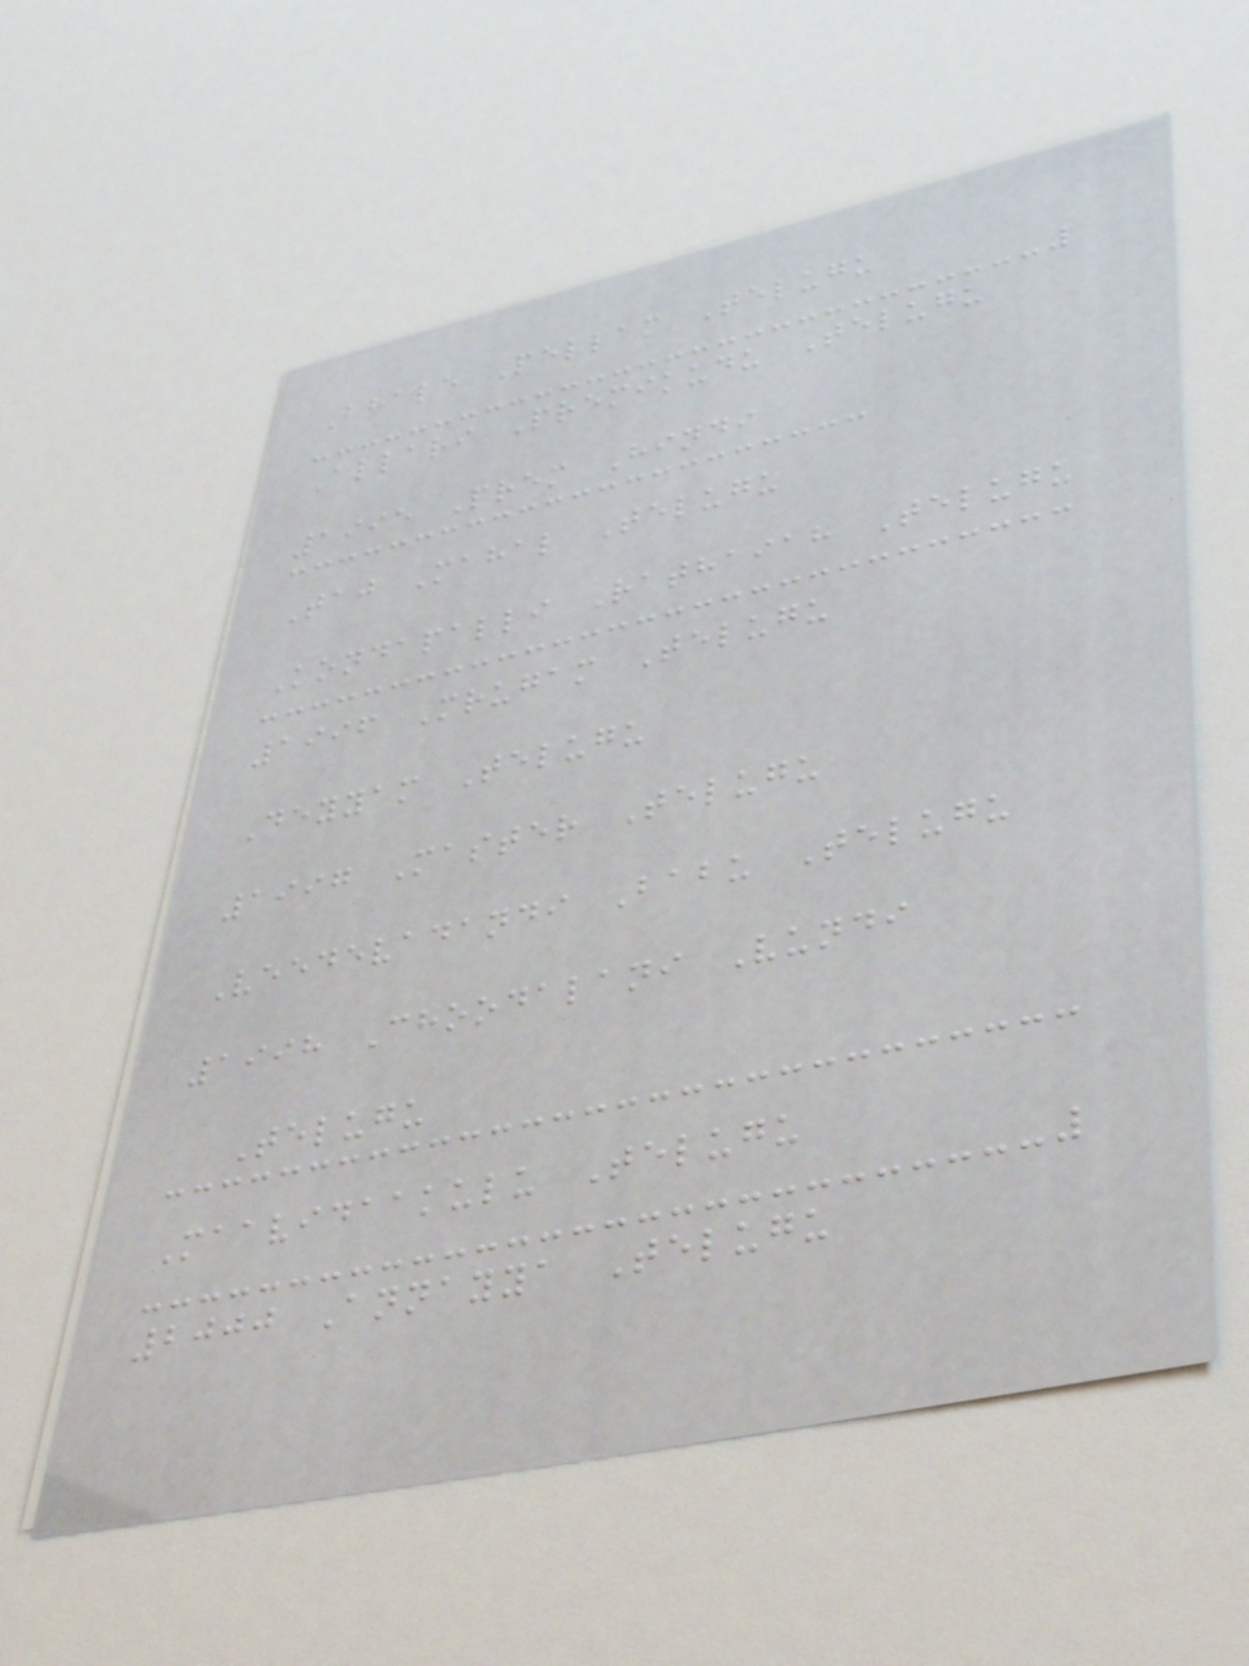Bhale Pellam Telugu
Allari Premikudu Telugu
1995 Prem Hindi
Taj Mahal Telugu
Kondapalli Rathaiah Telugu
1996 Mrugam Telugu
Deyyam Telugu
1997 Master Telugu
Veedevadandi Babu Telugu
1998 Choodalani Vundi
Telugu
Maavidaakulu Telugu
2000 Annayya Telugu
